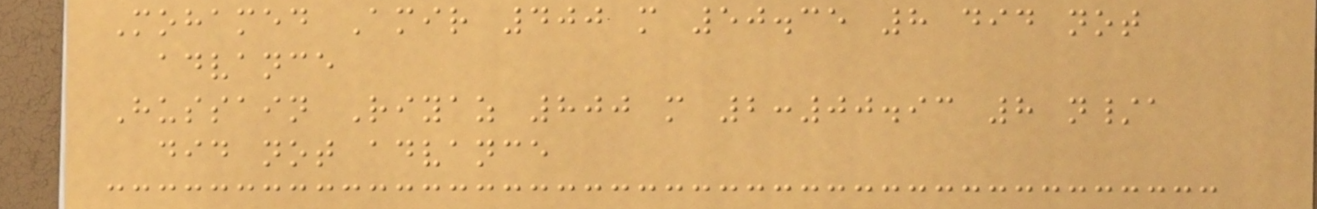Mohamed Amir 400 m 50.35 8 did not
advance
Hussain Riyaz 800 m 2:00.93 8 n/a
did not advance
